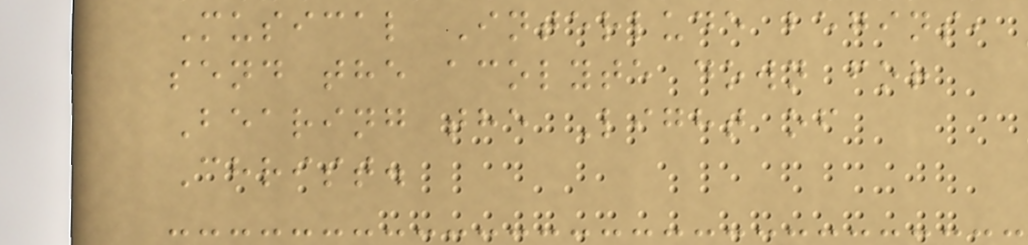Musical Interlude begins,
send the acolyte down for
Bearing the Light of
Christ.
